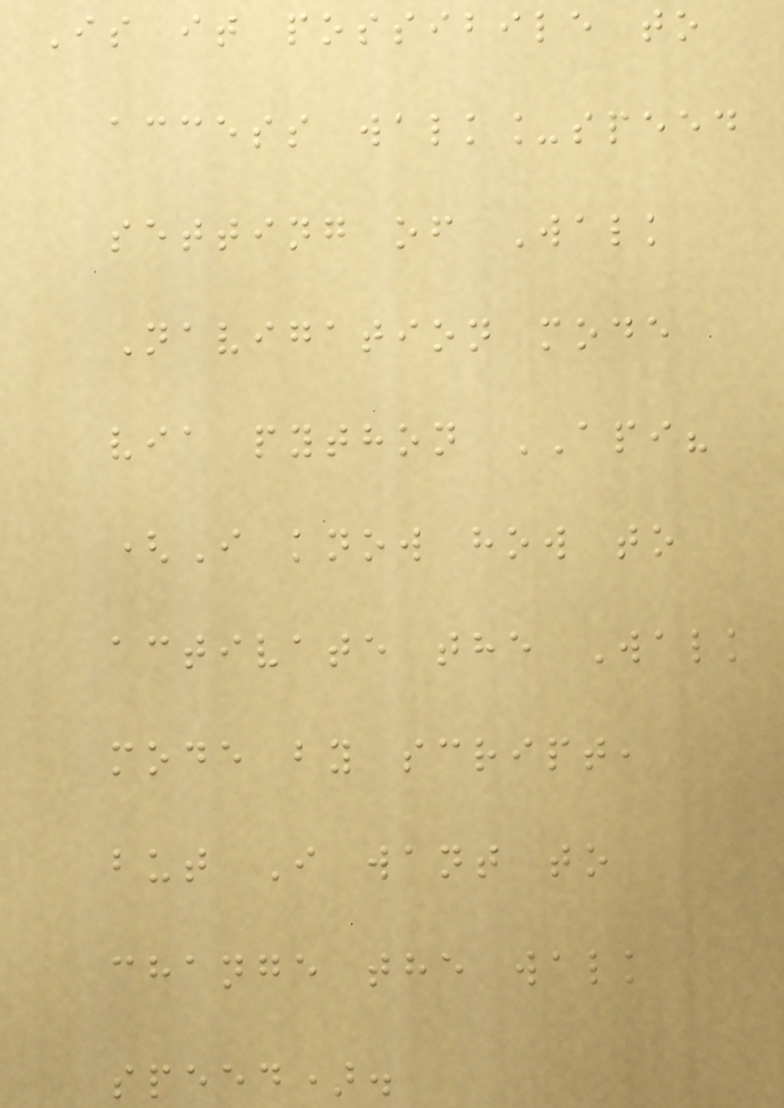Is it possibile to
access walk_speed
setting of Walk
Navigation mode
via python API?
(I know how to
activate the Walk
mode by script,
but I want to
change the walk
speed).
